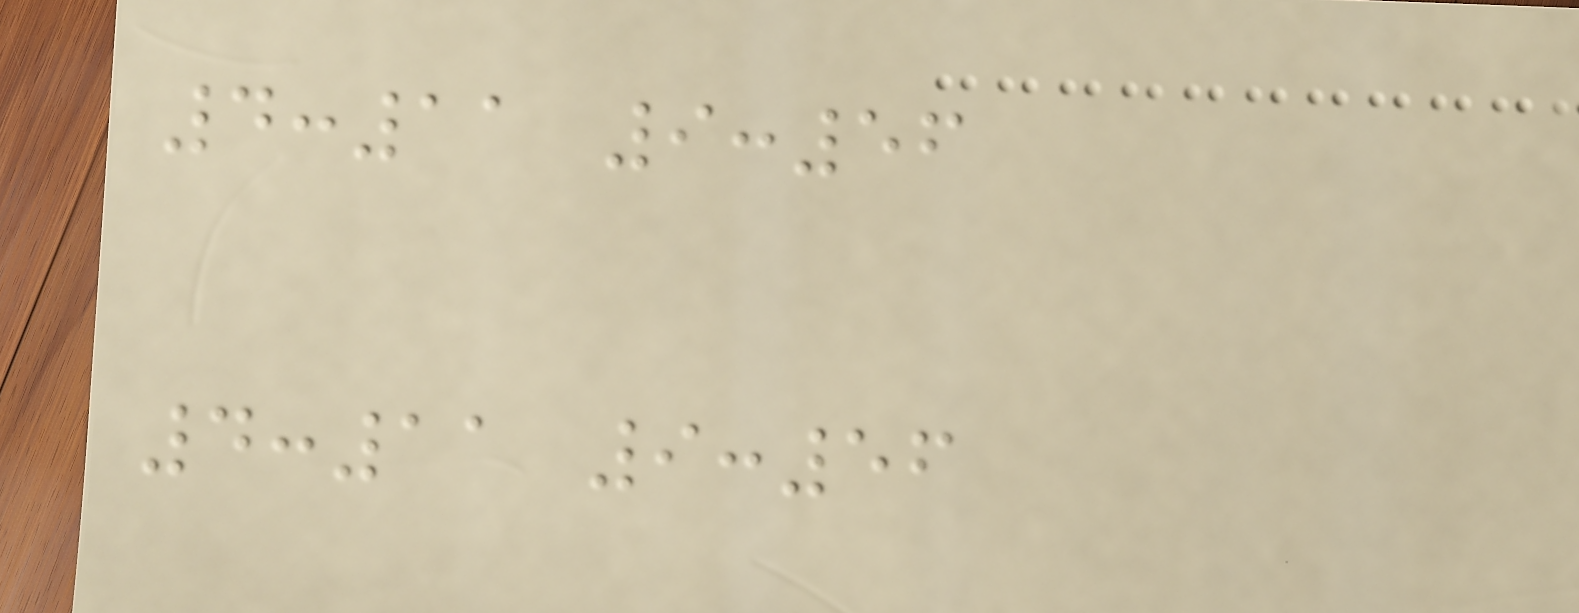4:11 9:56
4:11 9:56
